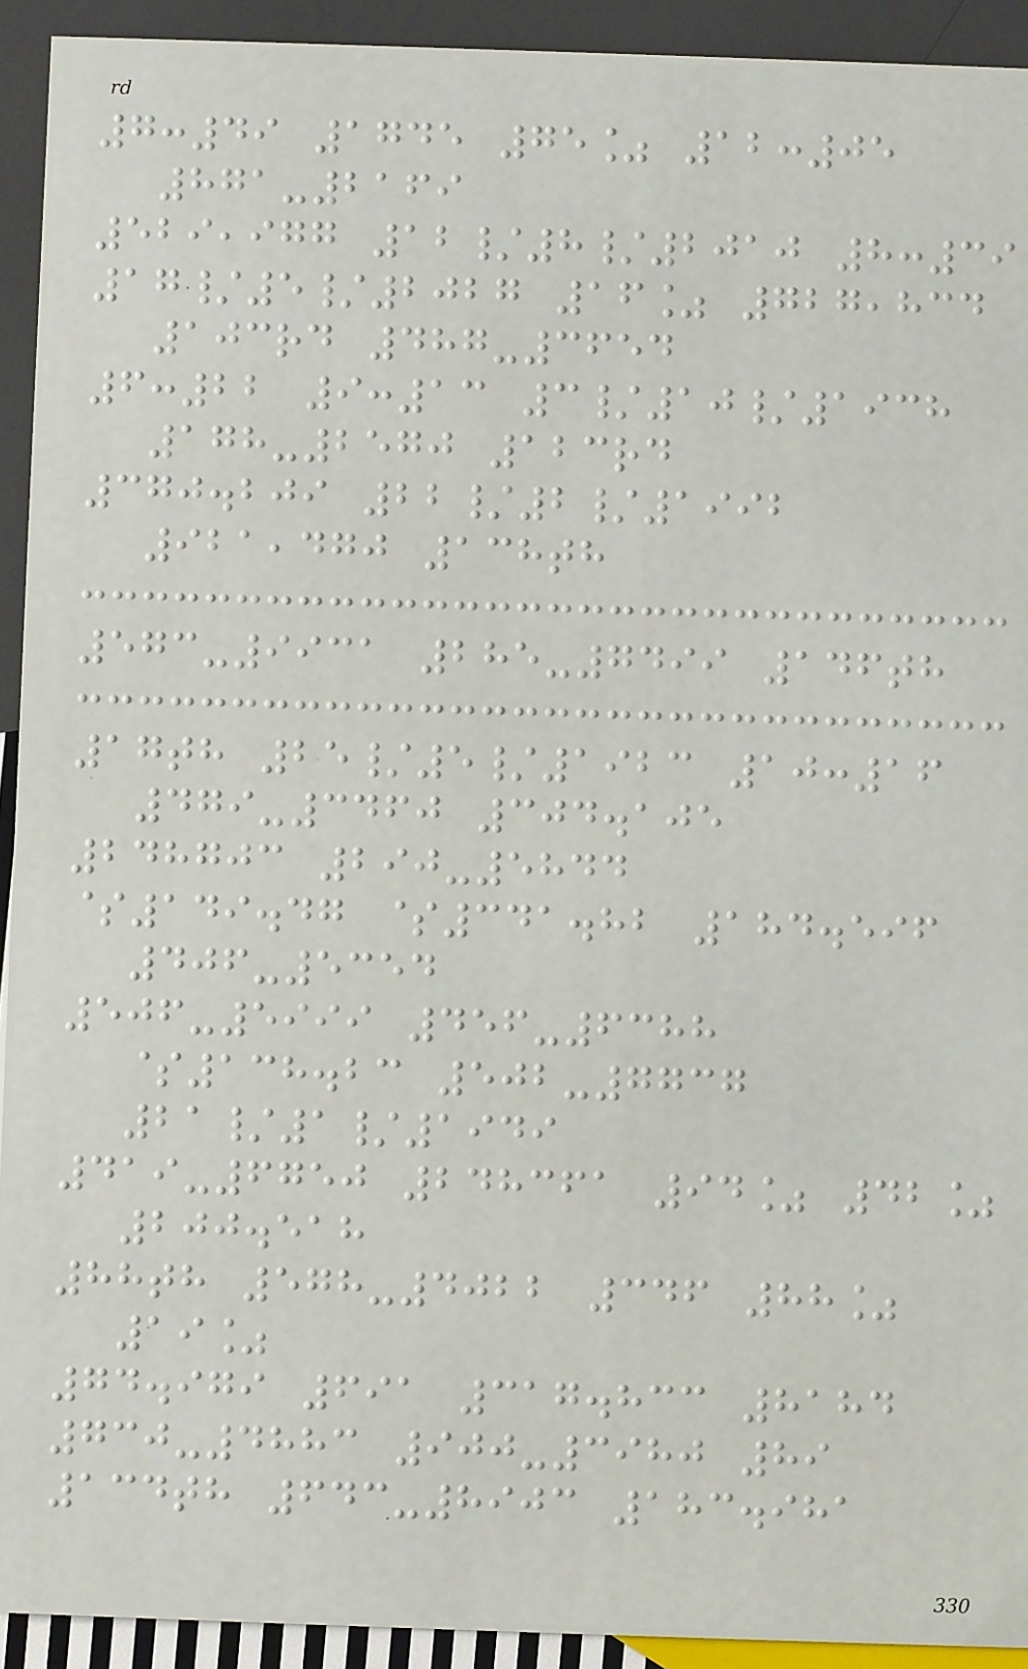7:49 1745 75% 12:05
871-2169
529,977 12/8/2010 8:39
17/5/2027 16% 727,834
103rd 487-3654
6:22 9:13 3/10/1938
178-2570 123rd
370.209 22/2/1992
921,470 138th
573-9931 285-7499 146th
17th 25/5/1923 10:16
479-3460 304.105
248703 290-5844
$149.47 $341.82 184.596
406-5354
506-5999 456-6388
$138.23 502-7737
21/1/1949
419-6750 248361 94% 42%
200.518
88th 578-4022 346 88%
19%
74.979 691 317.833 8184
730-4883 900-3980 89
134th 643-8903 183.981
